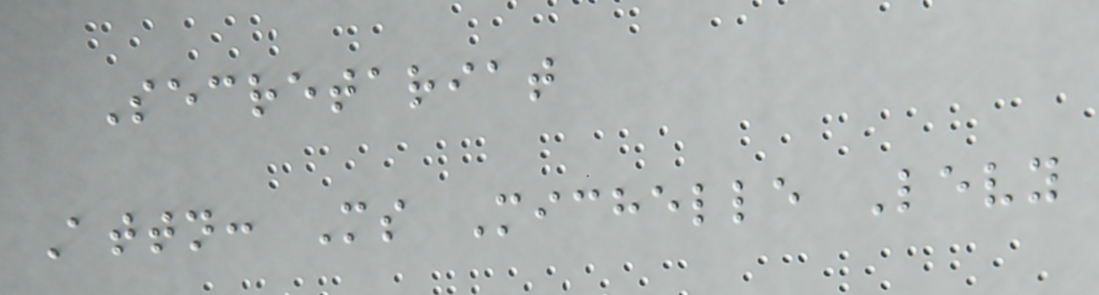Secretariat
Attn: Ms Michelle Levy
